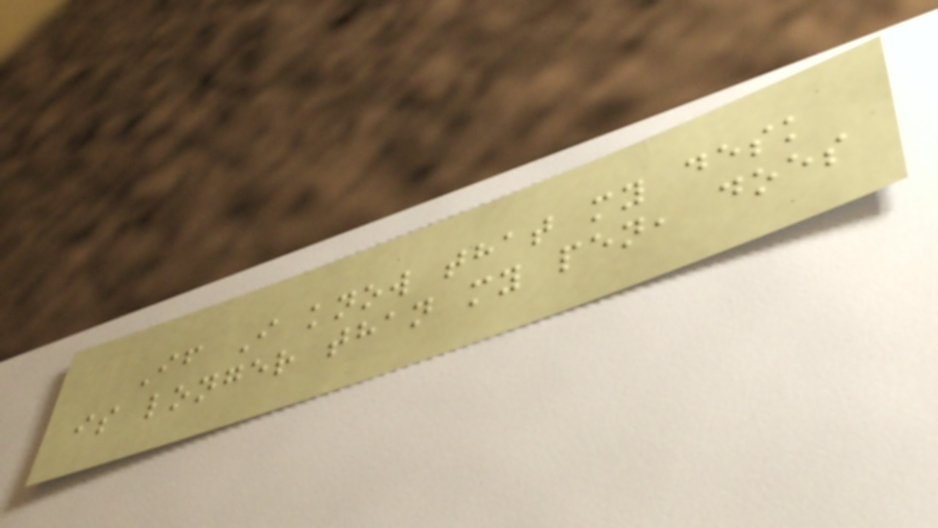If I know that my desk
is longer than my pen, does
